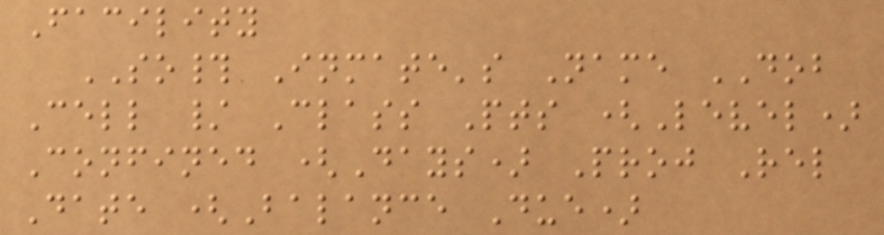Facility
SO# Inmate's Name DOB
Cell / Class Pts (Level)
Confined (Days) Proj Rel
Date (Balance Due)
